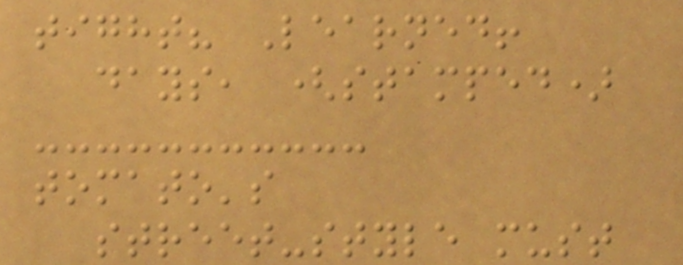tight? Learned!
days, (stamped)
tomato's
street-style must
